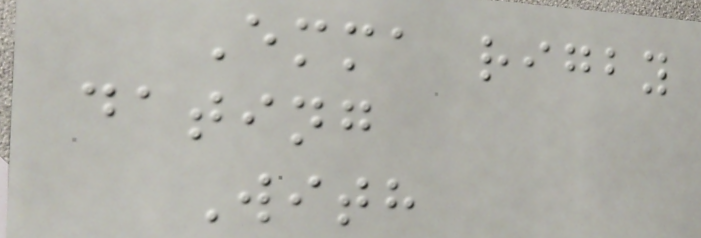Emma rigby
dating
With
